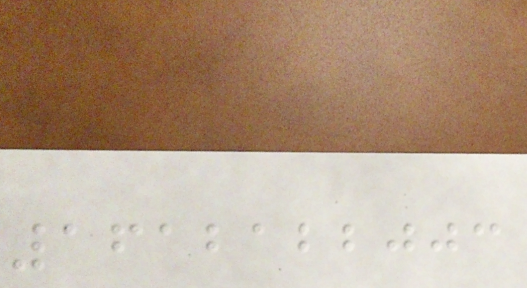1612122003
